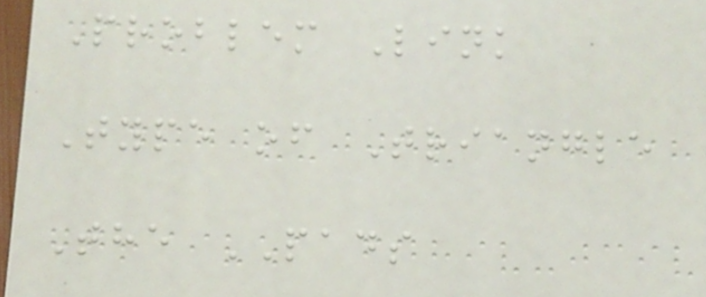Problem Link
Type of Triangle
The PADS
